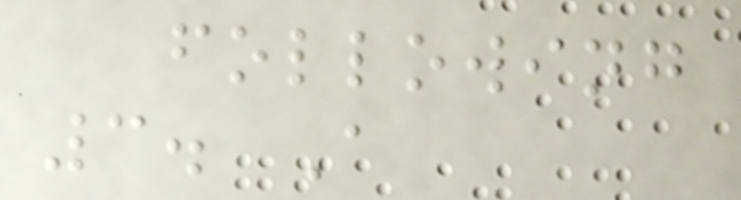following
3. A
